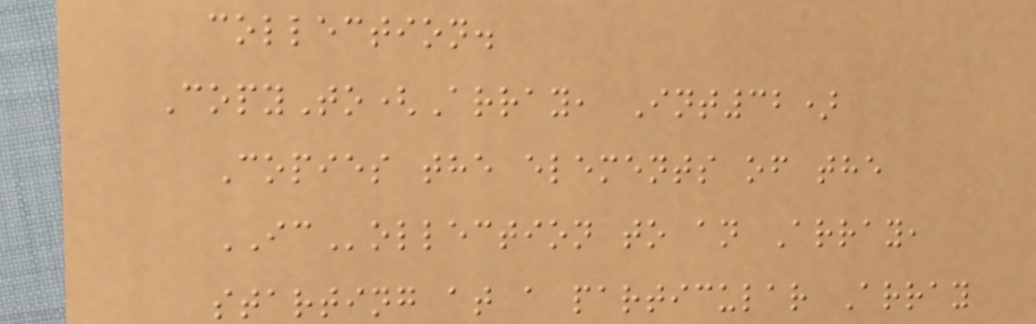collection.
CopyTo(Array, Int32)
Copies the elements of the
ICollection to an Array,
starting at a particular Array
